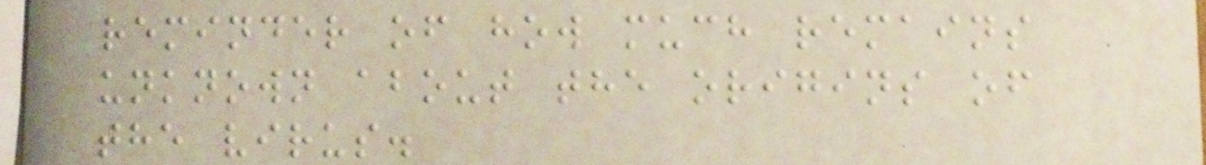reminder of how much remains
unknown about the origins of
the virus.
